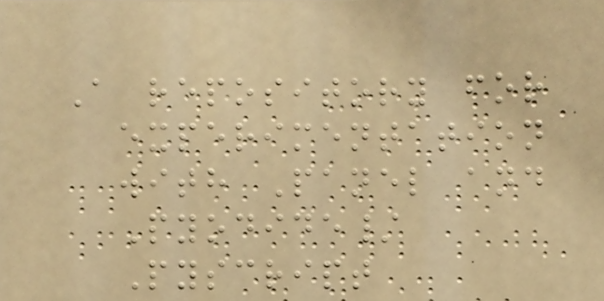A repository for
experimentation
with Panel and
Pyodide/
Pyscript
